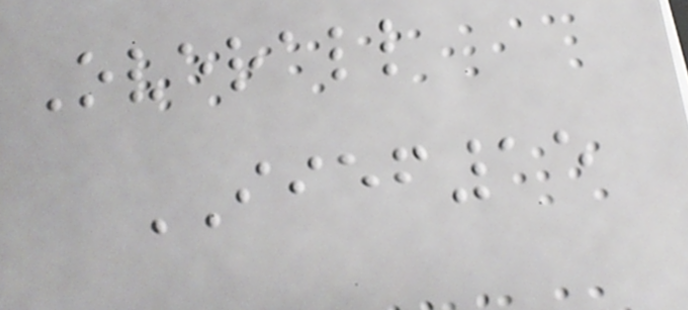Overall
IIEF15
